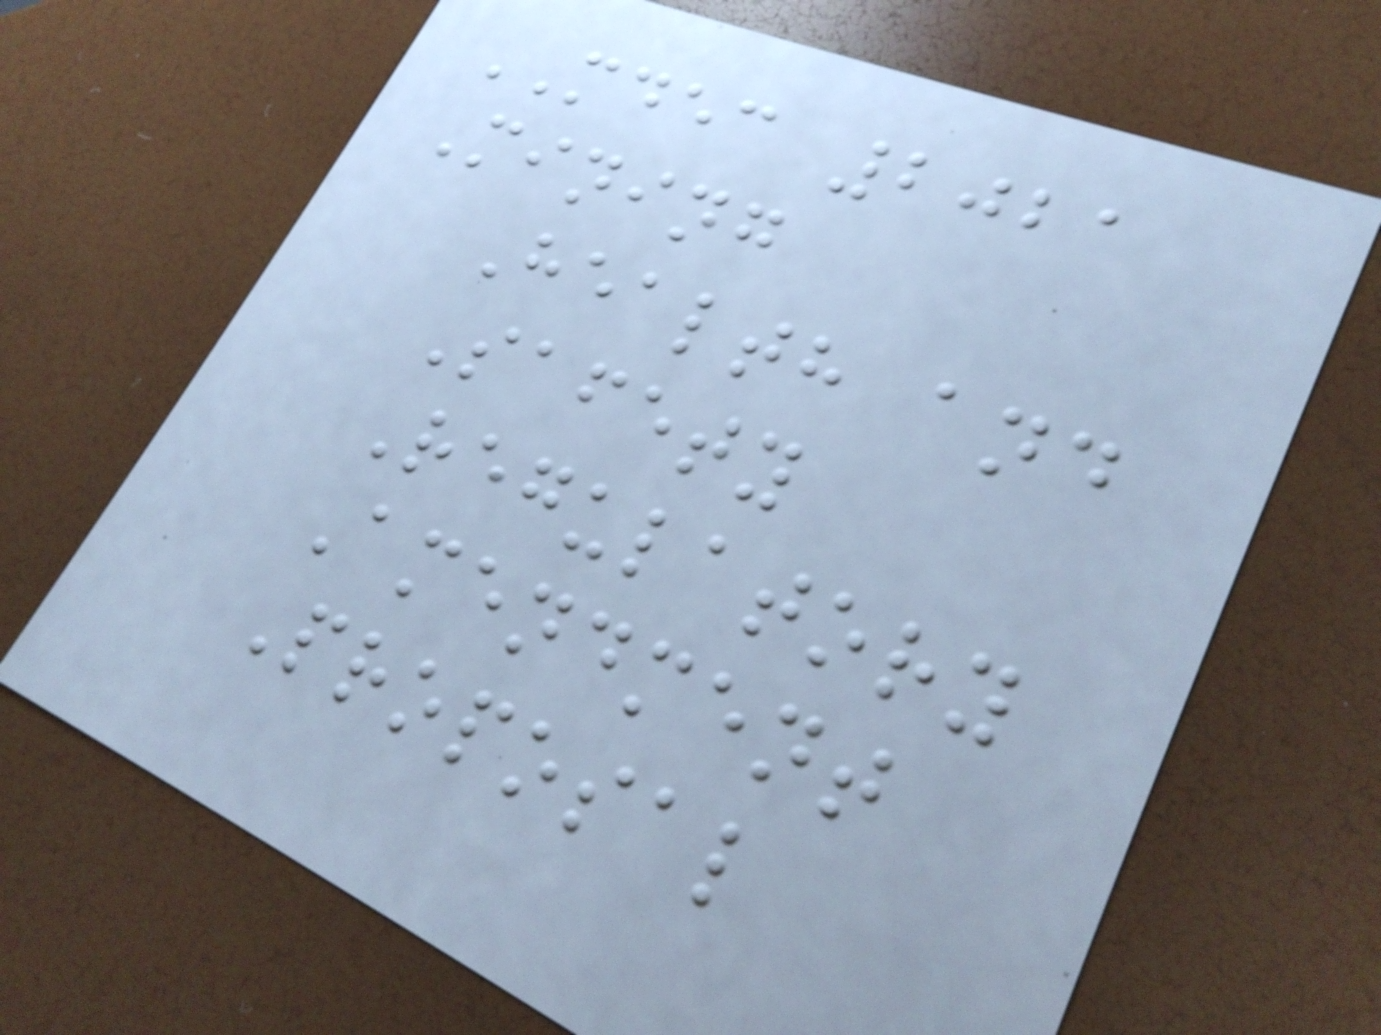MDEC 2021
Mining
Health and
Safety
Regulatory
Amendment
Proposal
